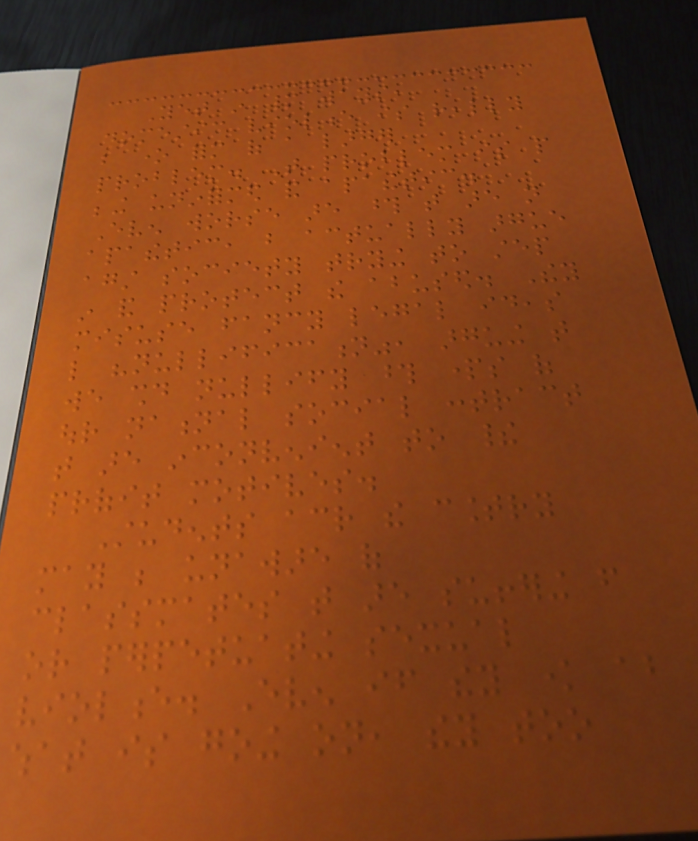Yet in many ways,
domestic violence is really
but one form of a larger
problem. That problem is people
being uninformed and apathetic.
Even worse are those that are not
apathetic, but actually argue
against society trying to step
in and protect the abused. They
misuse fancy legal ideas
like "nullification", arguing that
we should nullify those parts of
our national social contract
that are inconvenient to their
profit motives.
Students across the country
may be unaware of
classmates that are suffering from
or perpetuating sexual
violence. Even if they know about
what is going on, they too
